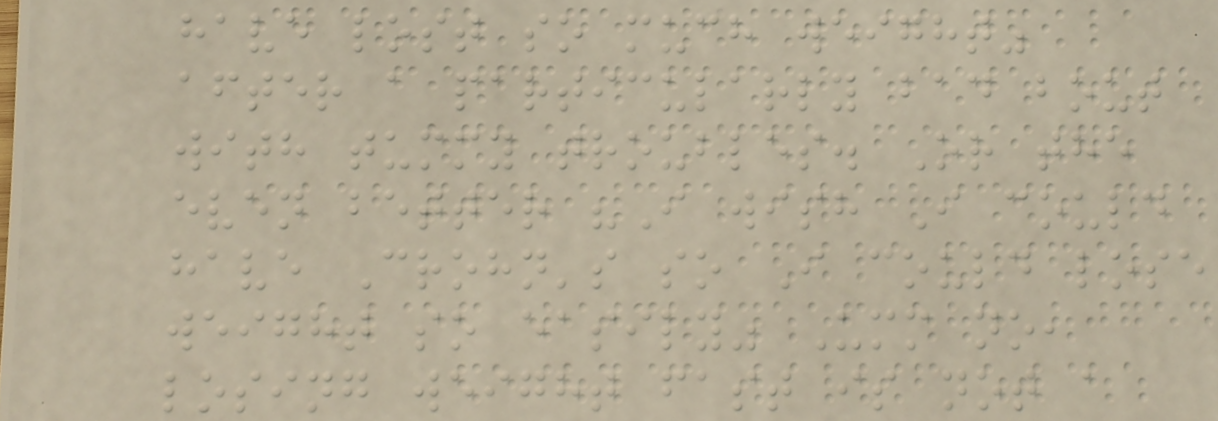have lost so much weight"
after a particularly bad bout
with tummy troubles. Or the
even better "I wish I could
have Crohn's so I could lose
weight so easily" Umm no,
losing weight fast is not a
